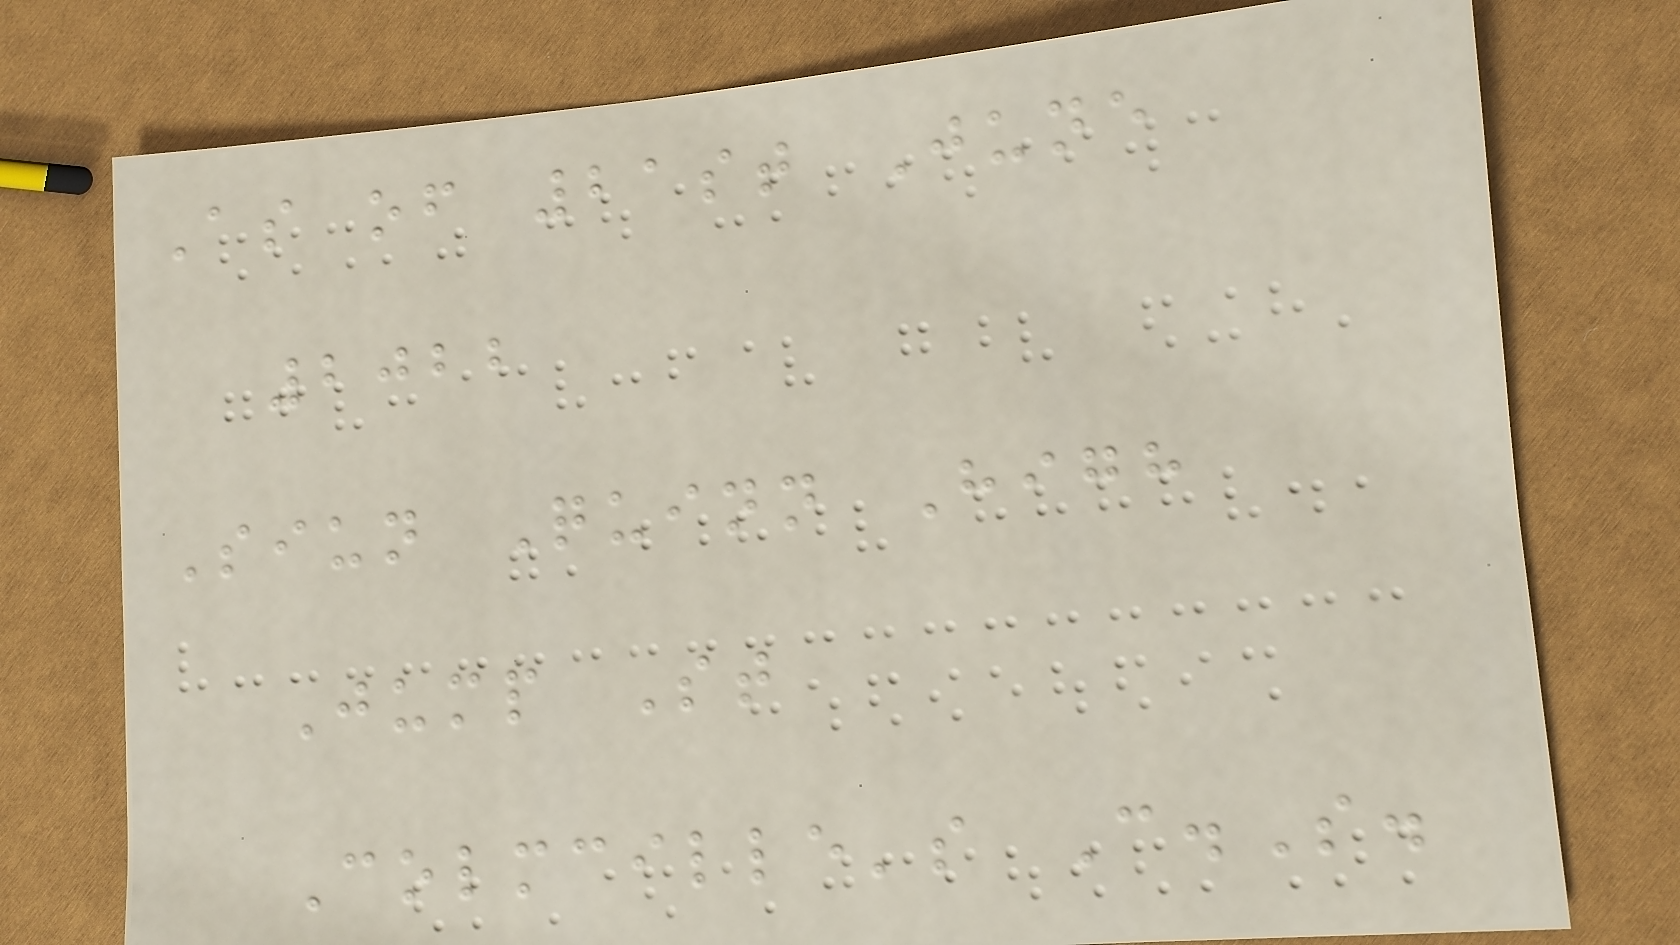As of 21st June
2022
Siun Quinn High
Jump St
Colmcille's C.S.
